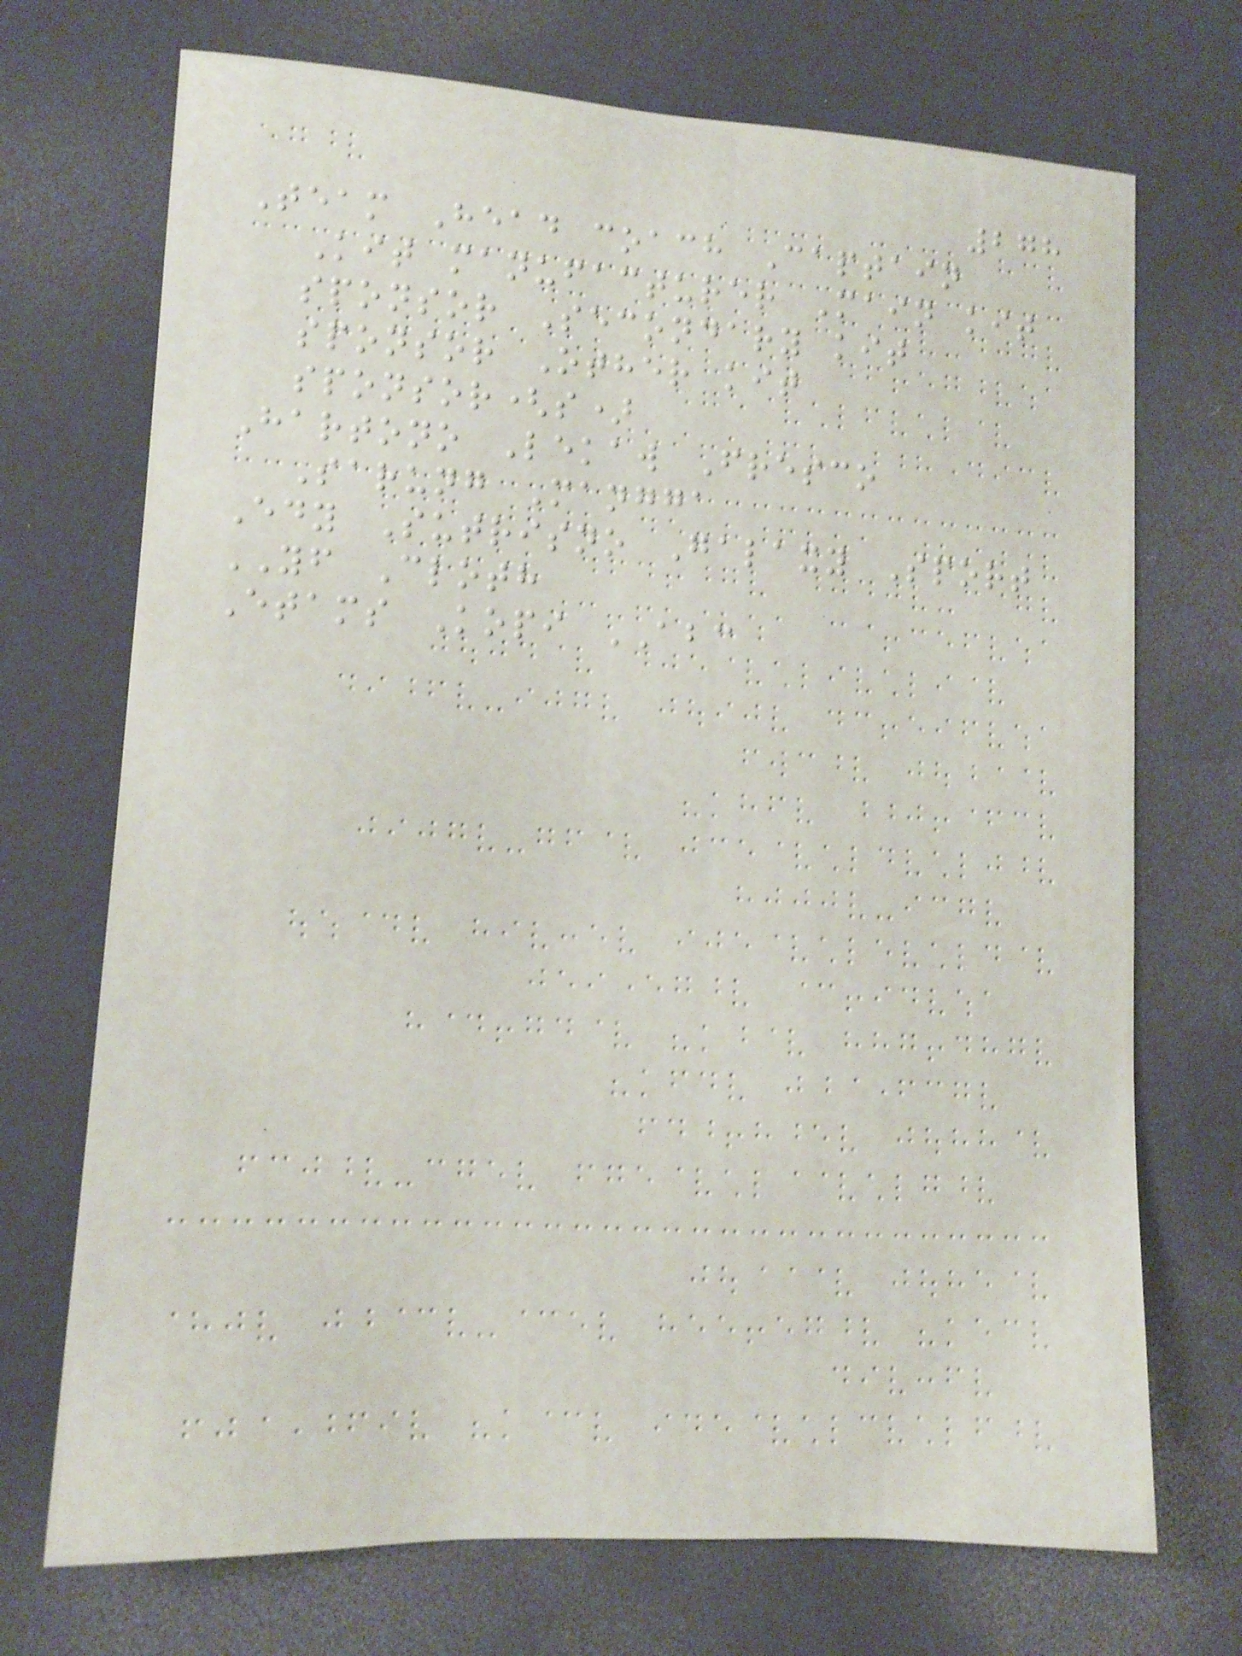278
Team Head coach Captain
Kit manufacturer Main kit
sponsor Secondary kit
sponsor Other kit
sponsor(s)
Hartono Lekaw Fresco
Sarung Mangga
Edy Sutrisno Galaxy Sport
YF Cloth
Etams Kopi ABC
